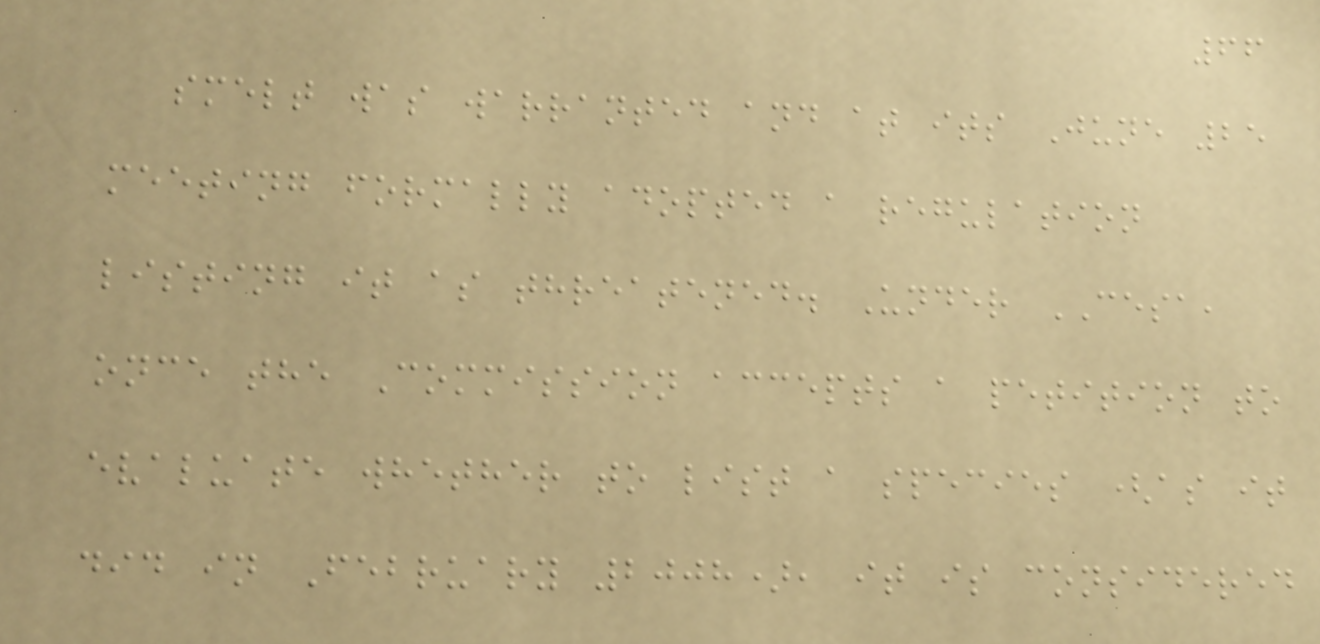66
smelt was warranted and at its June 25
meeting formally adopted a regulation
listing it as threatened. Under CESA,
once the Commission accepts a petition to
evaluate whether to list a species (as it
did in February 2008), it is considered
